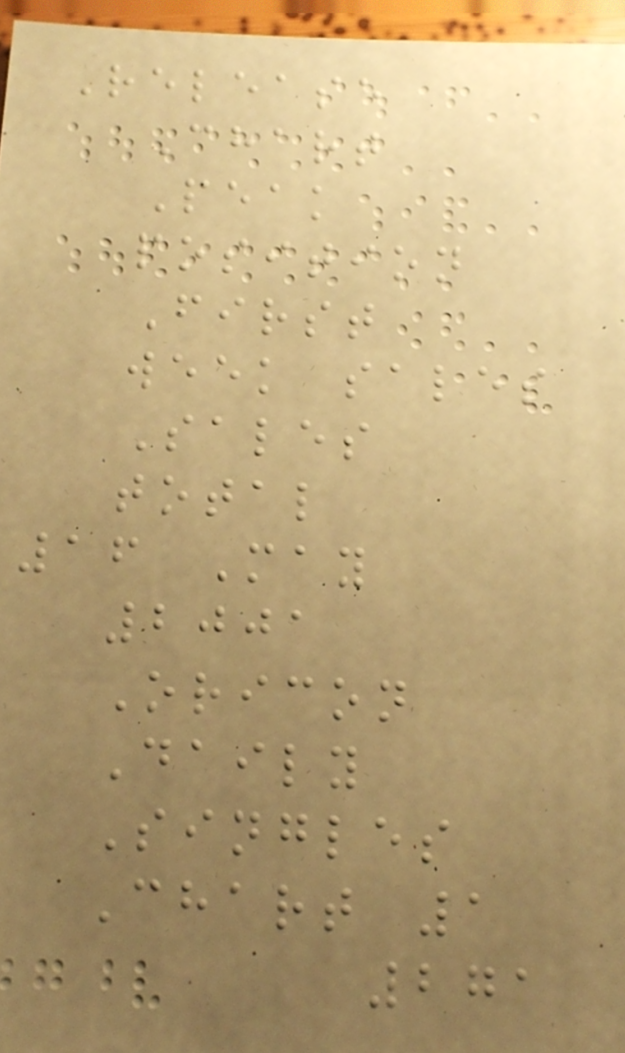Release
Chart
Peak
position
First
week sales
Sales
total
16 May
2001
Oricon
Daily
Singles
Chart 1
271
